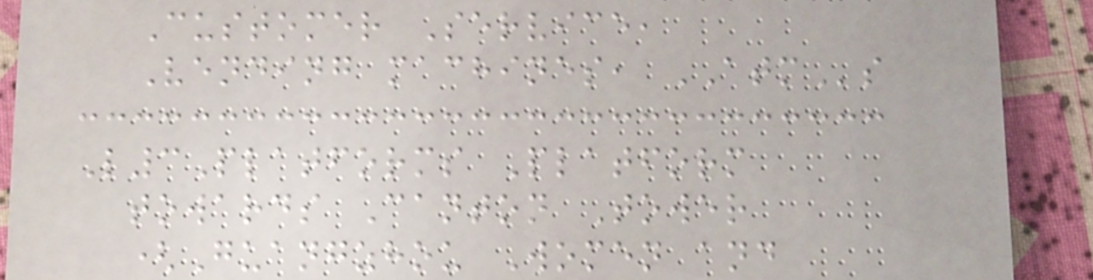Customer Service,
Vending machines, ATMs
L3Platforms Platform
towards Canton Tower
(Guangzhou Women and
